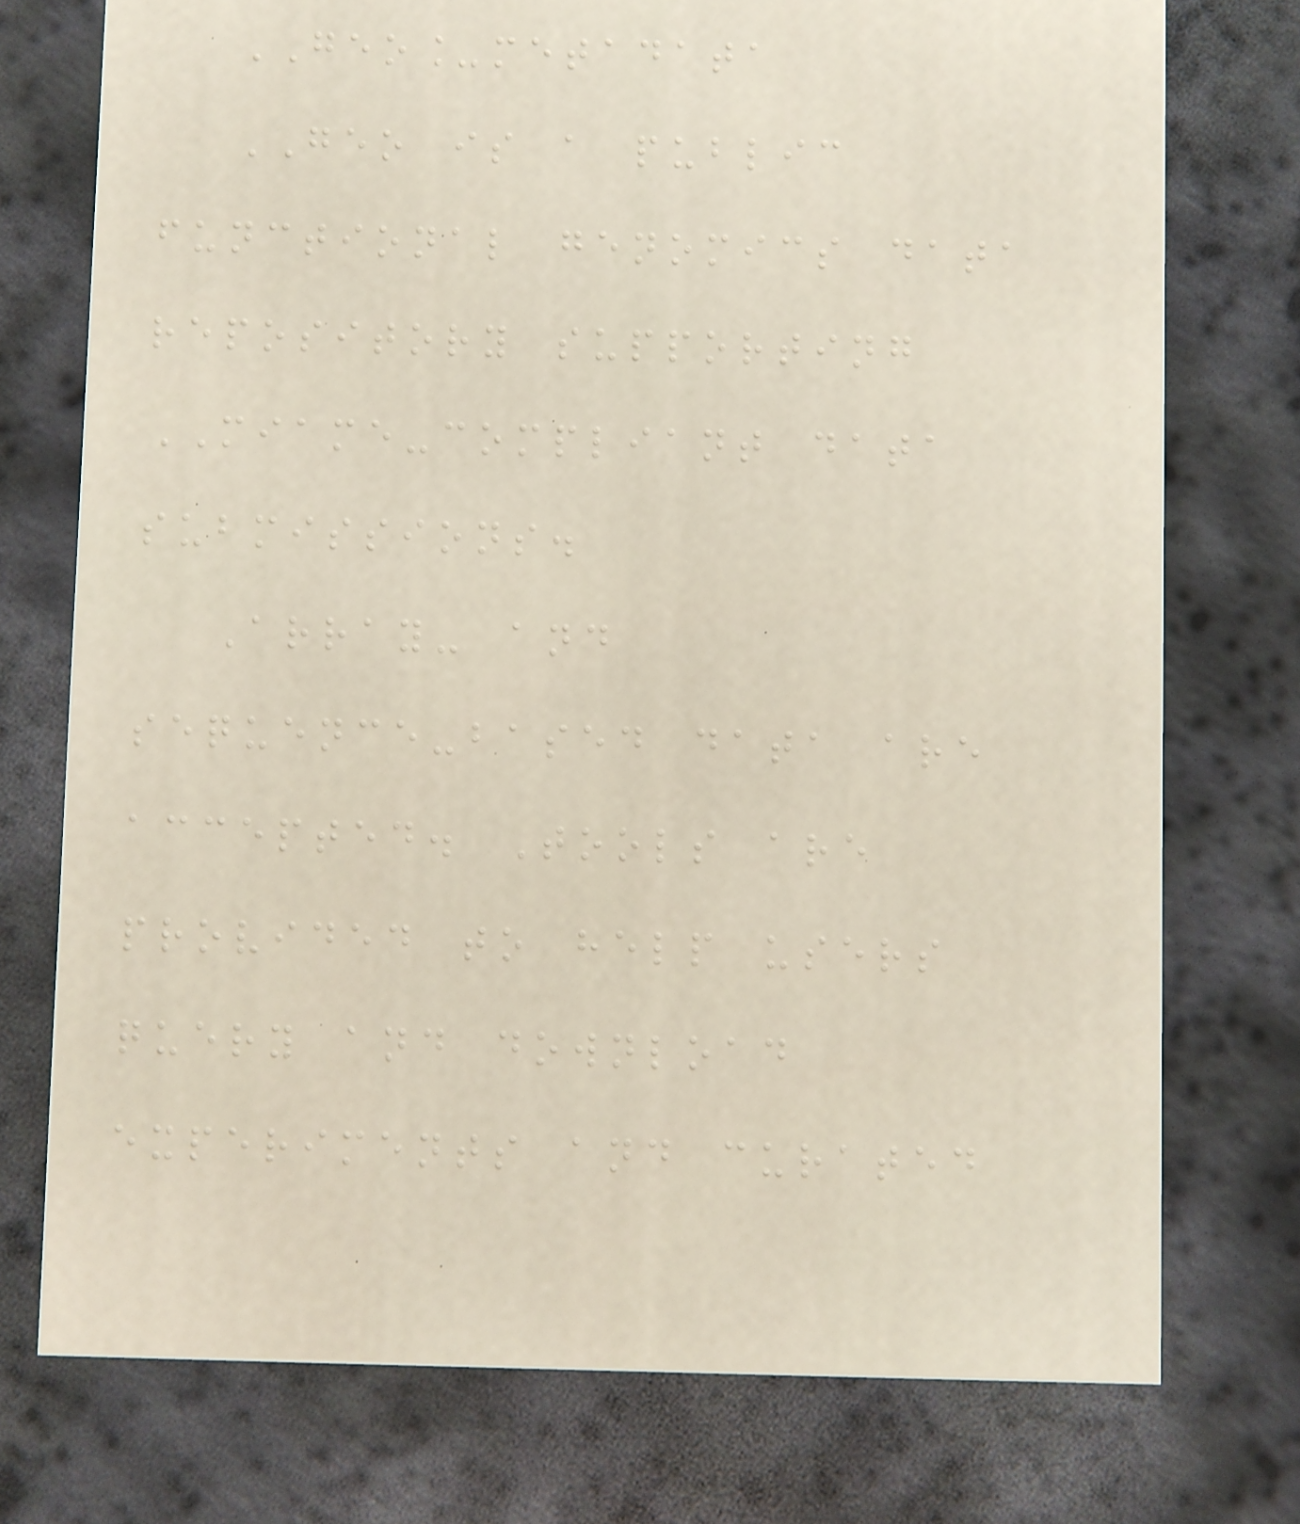GEO_metadata
GEO is a public
functional genomics data
repository supporting
MIAME-compliant data
submissions.
Array- and
sequence-based data are
accepted. Tools are
provided to help users
query and download
experiments and curated
